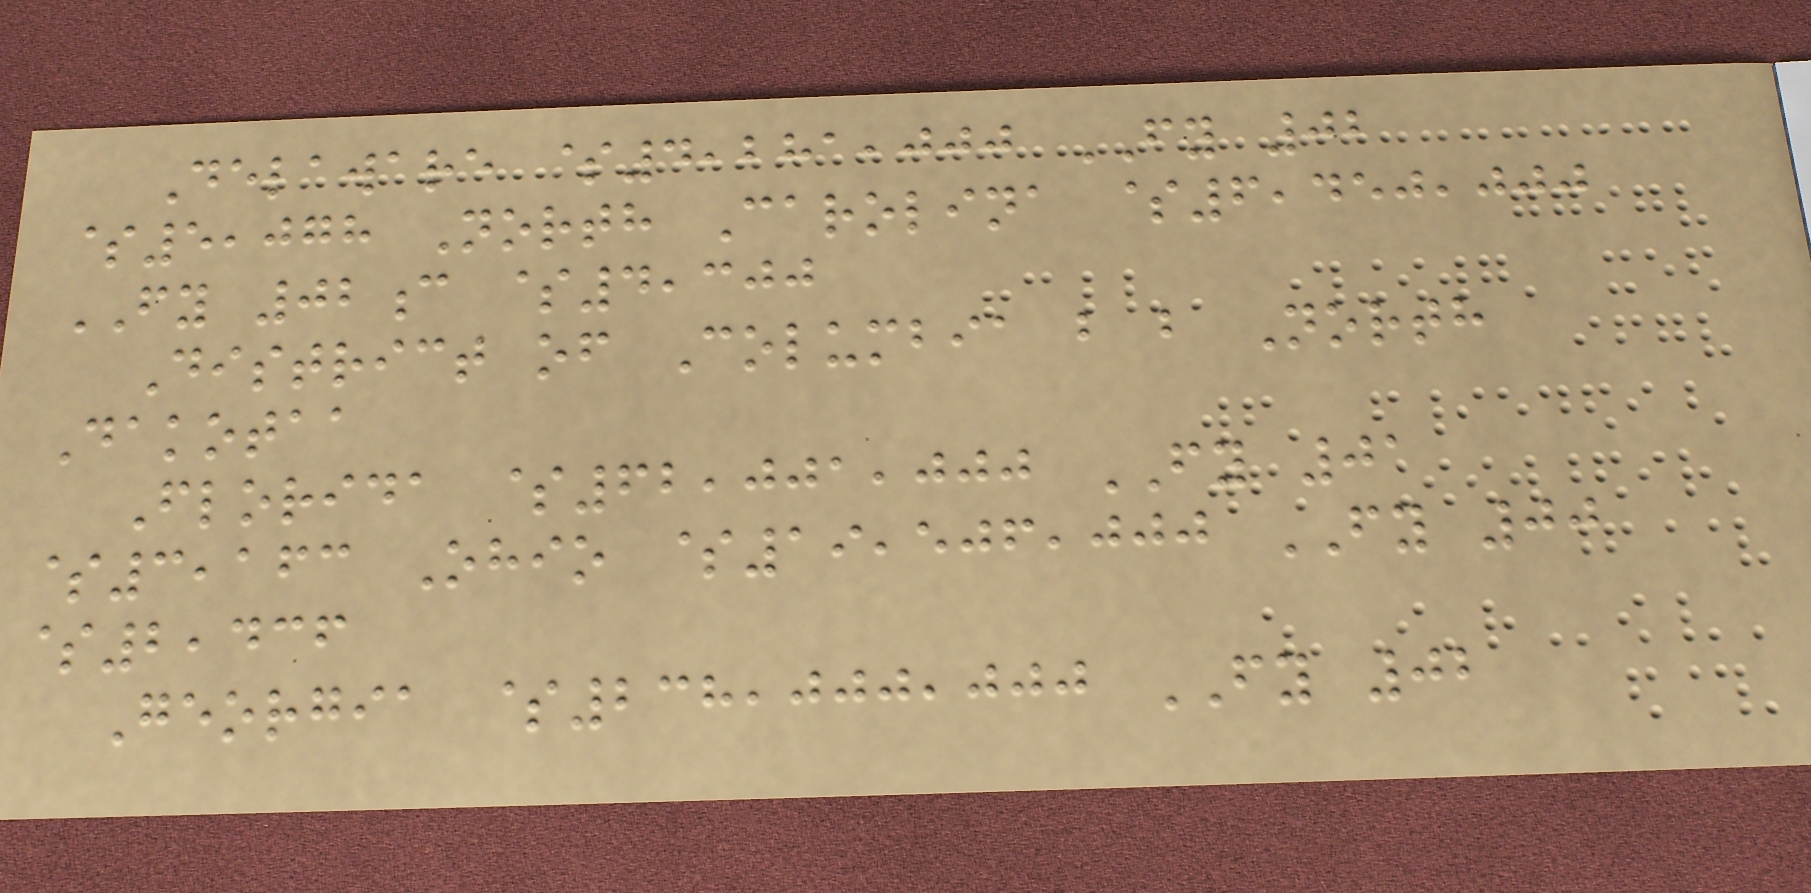Delaware $4,281,000 FY 02
$5,078 North Carolina $6,450,000
FY 02c $4,300
District of Columbia b b North
Dakotaa
Florida $62,001,000 FY 01
$3,163 Ohio $19,506,000 FY 00
$2,436
Georgia $238,000,000 FY 02
